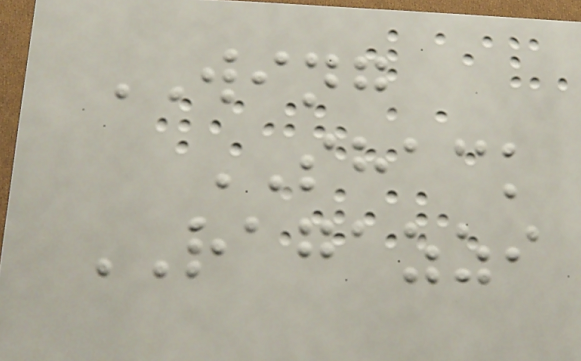WING
SHACK
RAGAZZI
